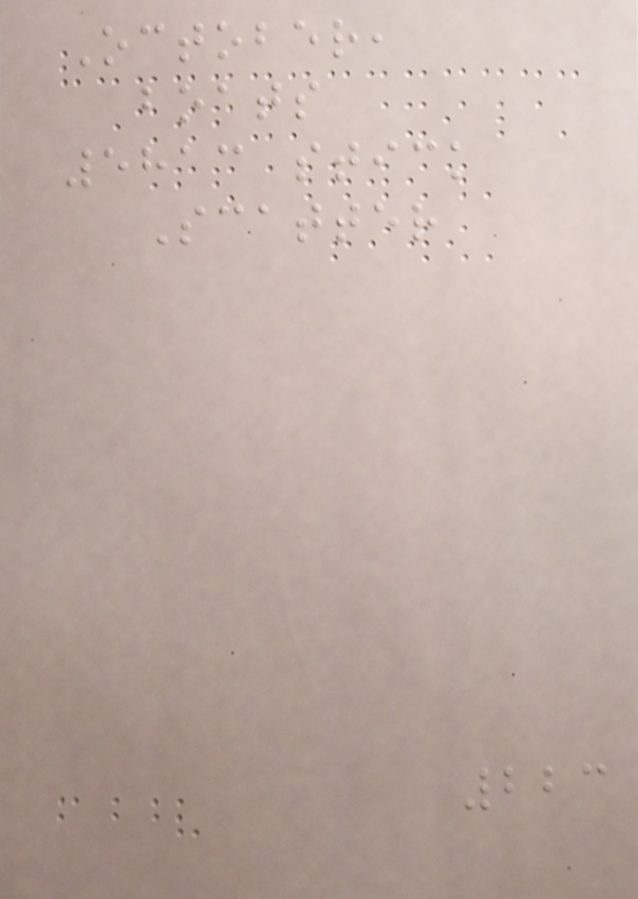October,
boats
5813 stick
Scatter
223
